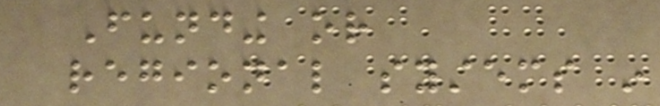Funding or
regional systems in
